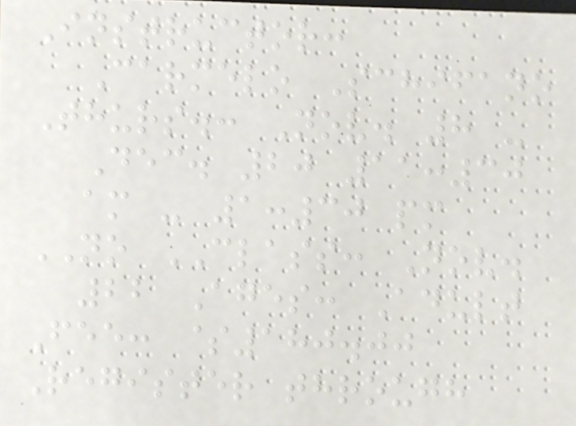Instructor:
Carmelo Schifano
Thurs.: Nov. 8 -
Dec. 20 11:30
am - 1:30 pm
NO CLASS: Nov.
22 Ages: Adult
Fee: $180.00
Register through
